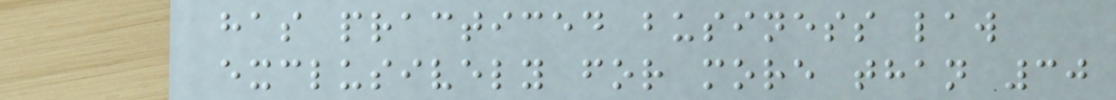has practiced business law
exclusively for more than 30
